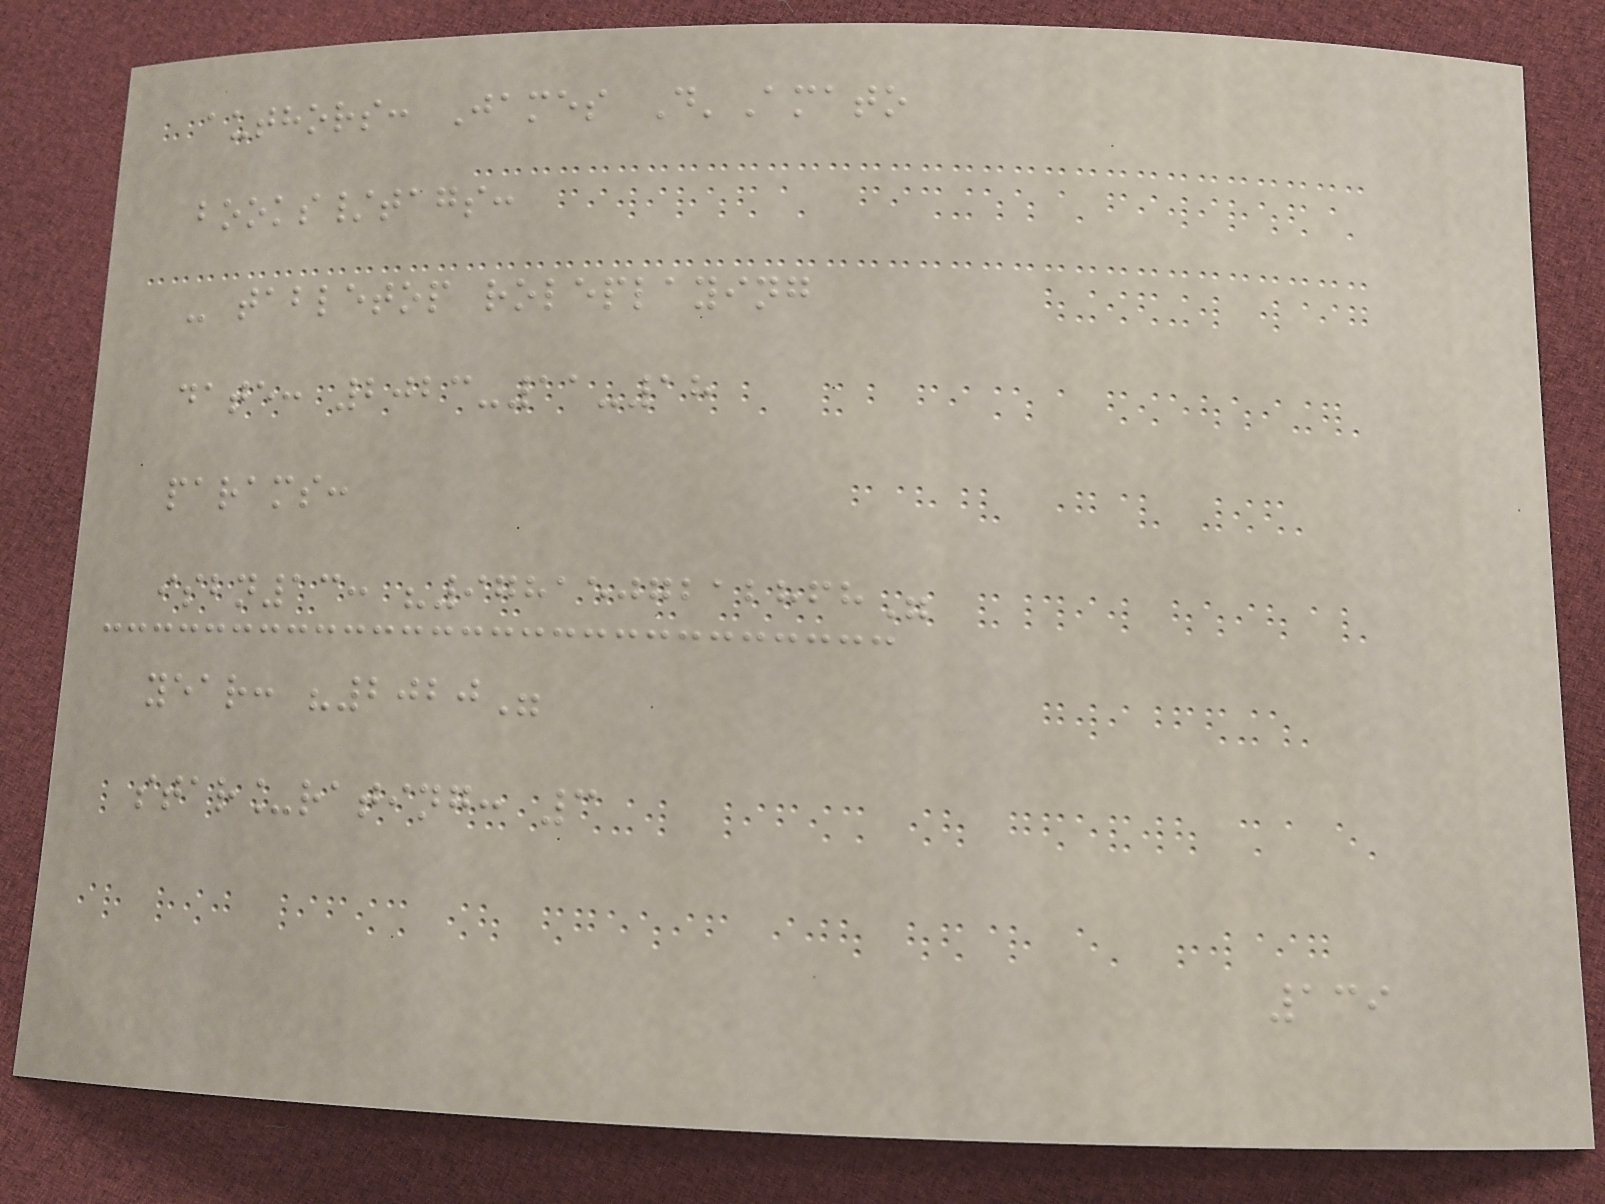authors: James D'Amato
books/tags:
- tabletop roleplaying
date: 2023-11-18
params:
isbn13: "9781507212868"
year: "2020"
star_rating: 3
139
